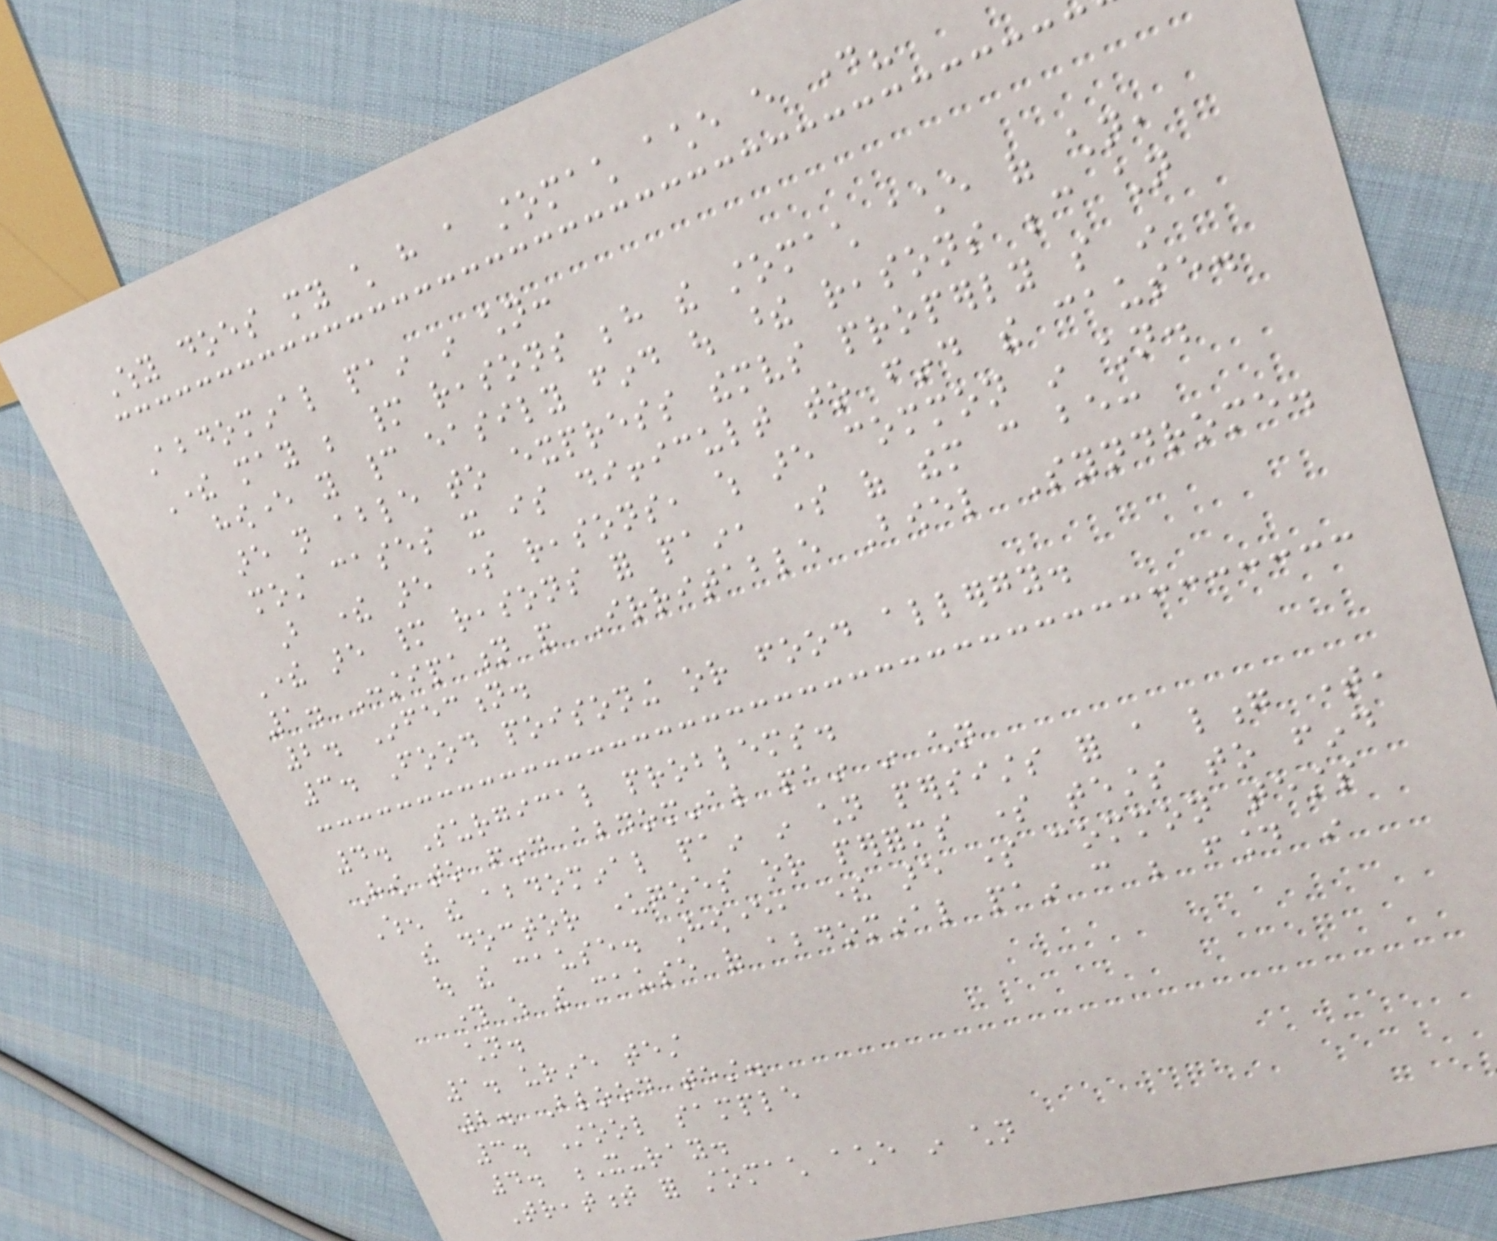Why does my child have a stomach ache every day?
Abdominal pain in children:
There may be many reasons behind the stomach ache of children,
however you cannot easily find out these reasons because children
are not able to express themselves properly so in
most cases it is difficult to find the cause.
But there are some reasons, which are common in children.
There are many reasons for pain, some of them can be:
1. Constipation and Irritable Bowel Syndrome.
2. Infection.
3. Food poisoning or food allergy.
4. Surgical problems.
How to find abdominal pain in children
When the abdominal pain in children persists for a long time,
the doctor undergoes or performs some tests to find
out the cause. However, there are some common tests
through which the cause of abdominal pain can be found in
children.
1. urine test
2. Blood test.
3. Stool sample
4. X-ray.
Treatment for stomach ache in children
